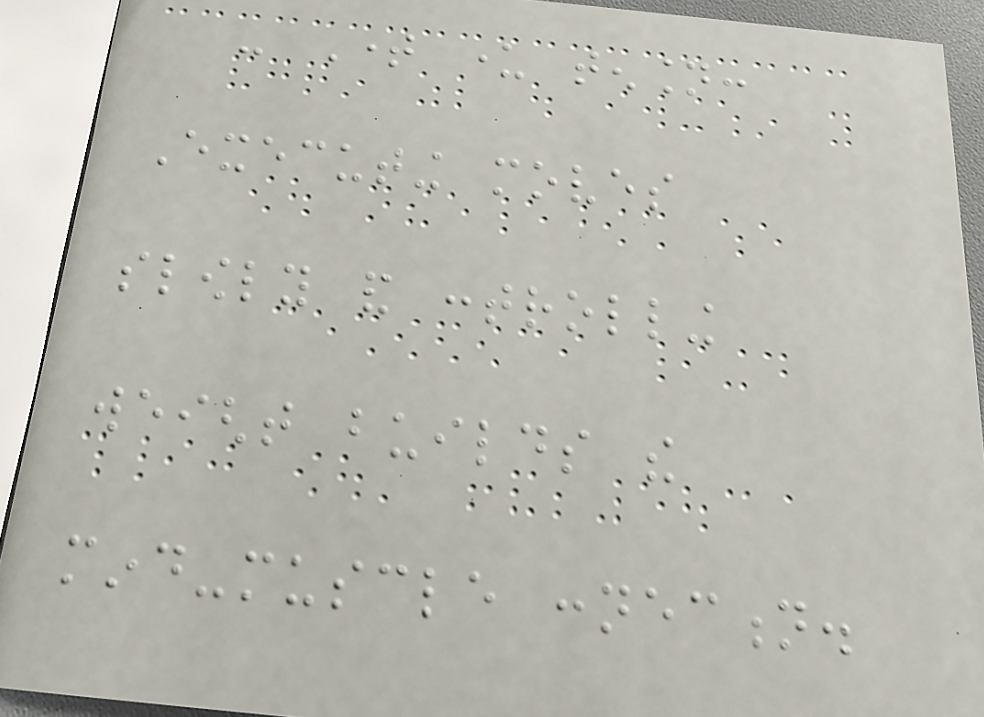- Time under tension:
Executing moves
slowly and controlling
weight builds the
mind-muscle connection.
